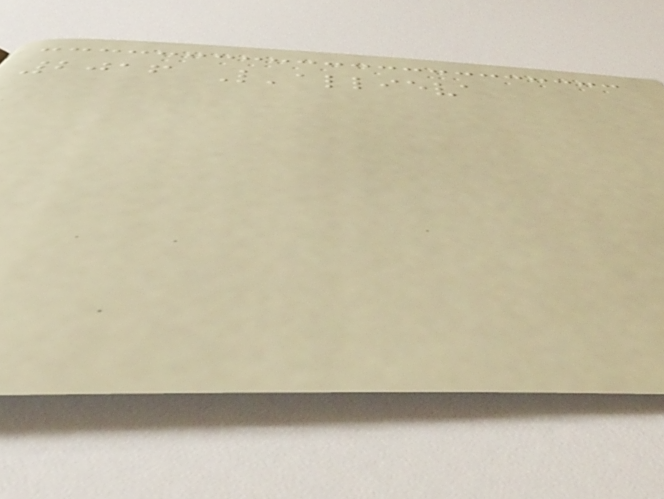2016 L'allieva
